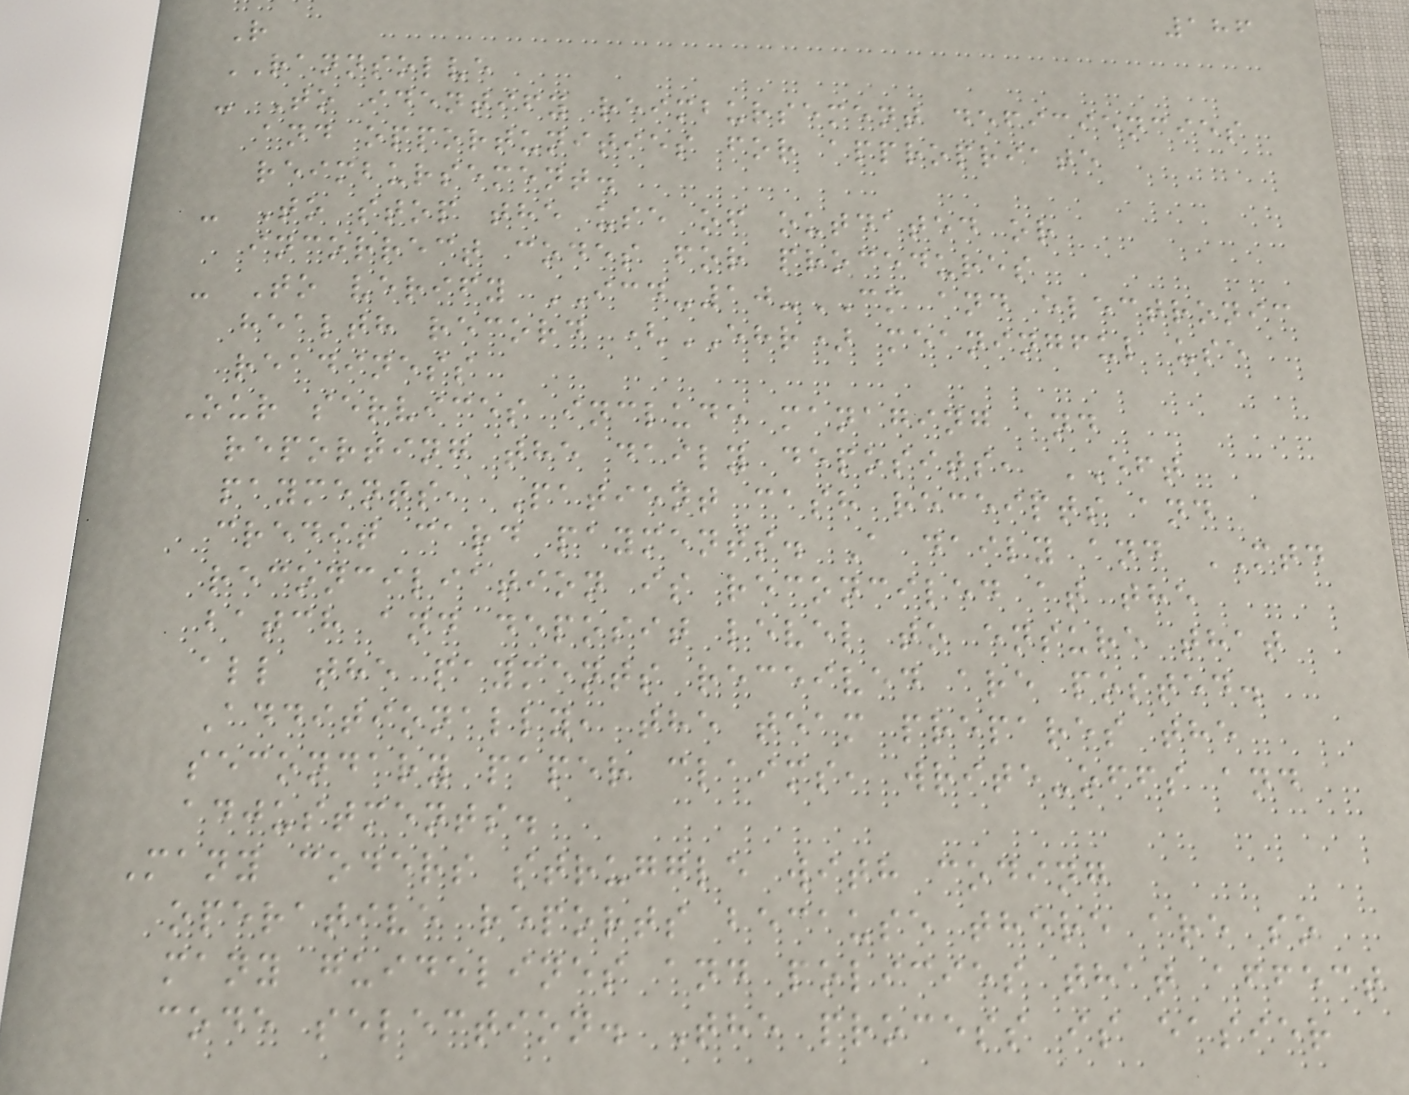186
R
RANNSOLVE
- To identify reimbursement deficiencies
and opportunities for appropriate
reimbursement.
- To stop the use of outdated or
incorrect codes for procedures
- To verify ICD-10-CM and electronic
health record (EHR) meaningful use
readiness
Our services include managing and
reporting the daily deposits, EFT
payments, Patient cash receipts and
credit card payments. A daily and MTD
reconciliation is reconciled at the
batch and deposit level to ensure that
all the payments received are posted.
Additionally, the team prepares the
secondary paper claims, write-offs and
adjustments.
Many coders struggle with coding
operative reports because there are so
many guidelines and policies that affect
code selection. The process is easier
